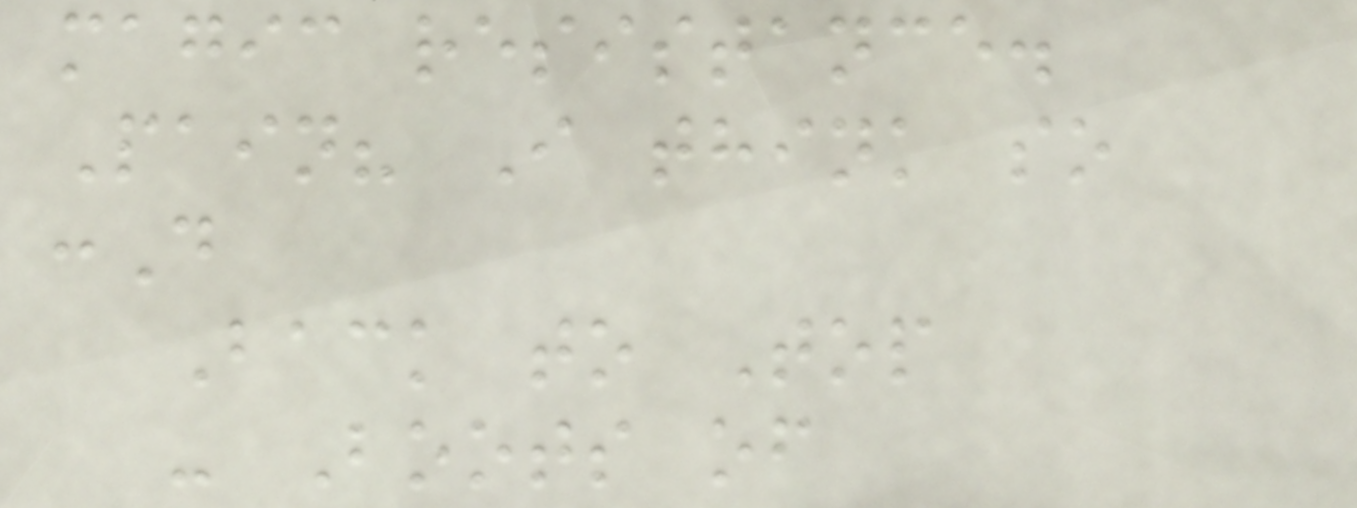magic resistance.
Pain? I think so
:D
Back to Top
- Boots of
